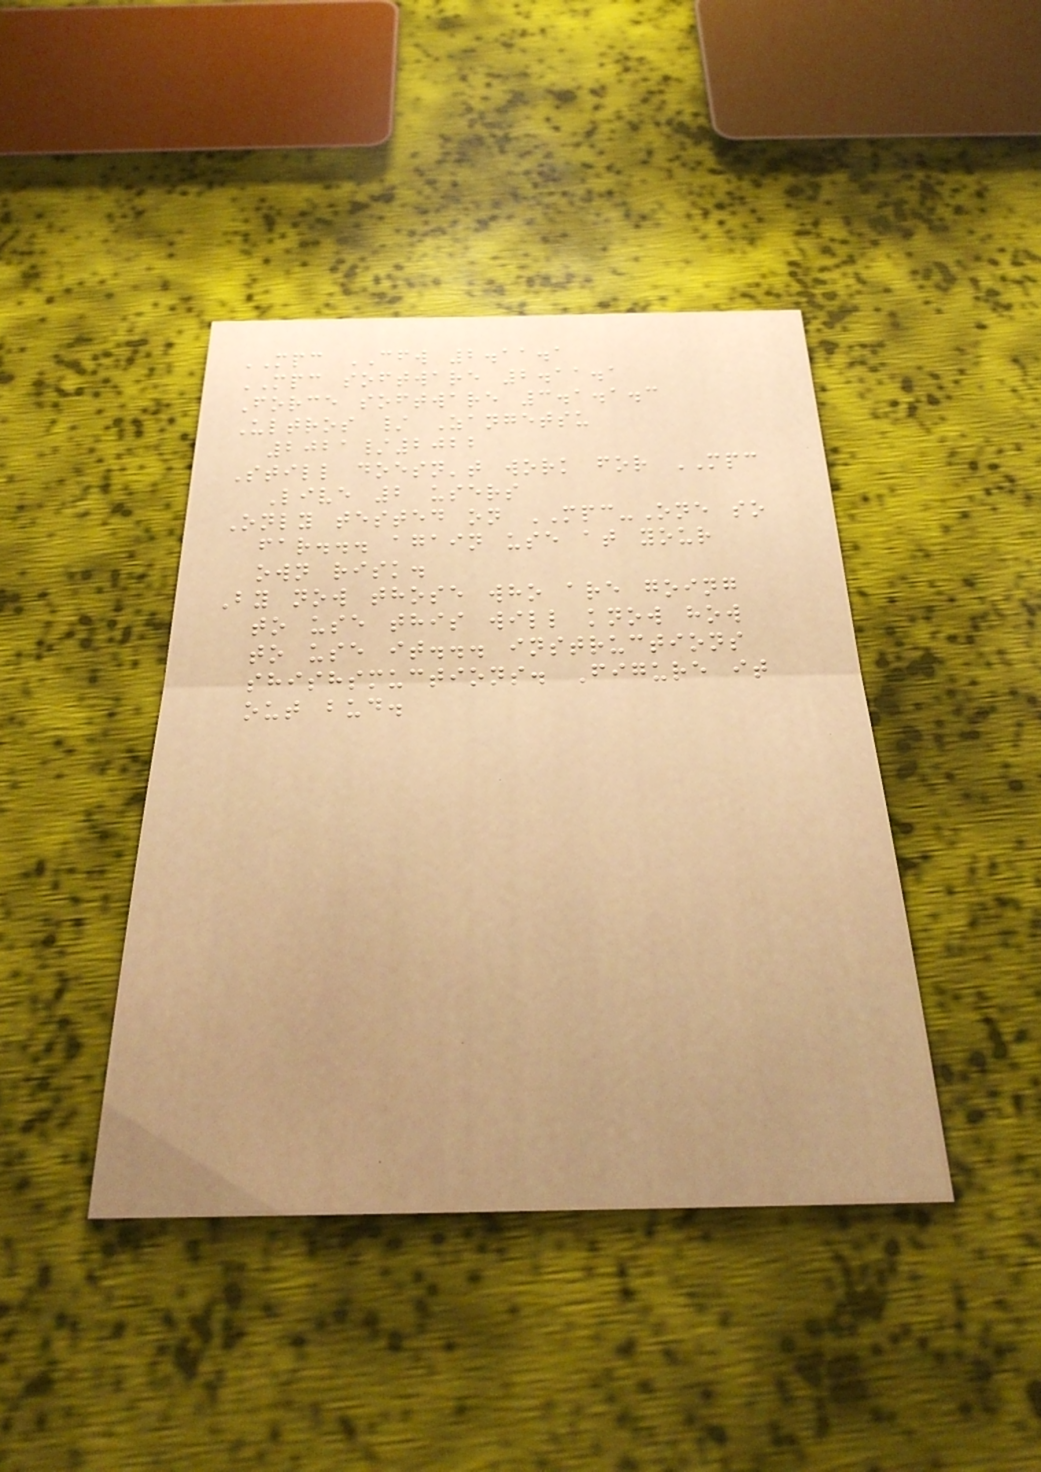MPC CFW 2.11.1
MPC software 2.11.1
Force software 3.1.1.3
Ultros / Zangetsu
2021/2022
Still doesn't work for MPC
Live 2 users
Only tested on MPC-One so
far... again use at your
own risk.
By now those who are going
to use this will know how
to use it... instructions
shishsmuctions. Figure it
out bud.
